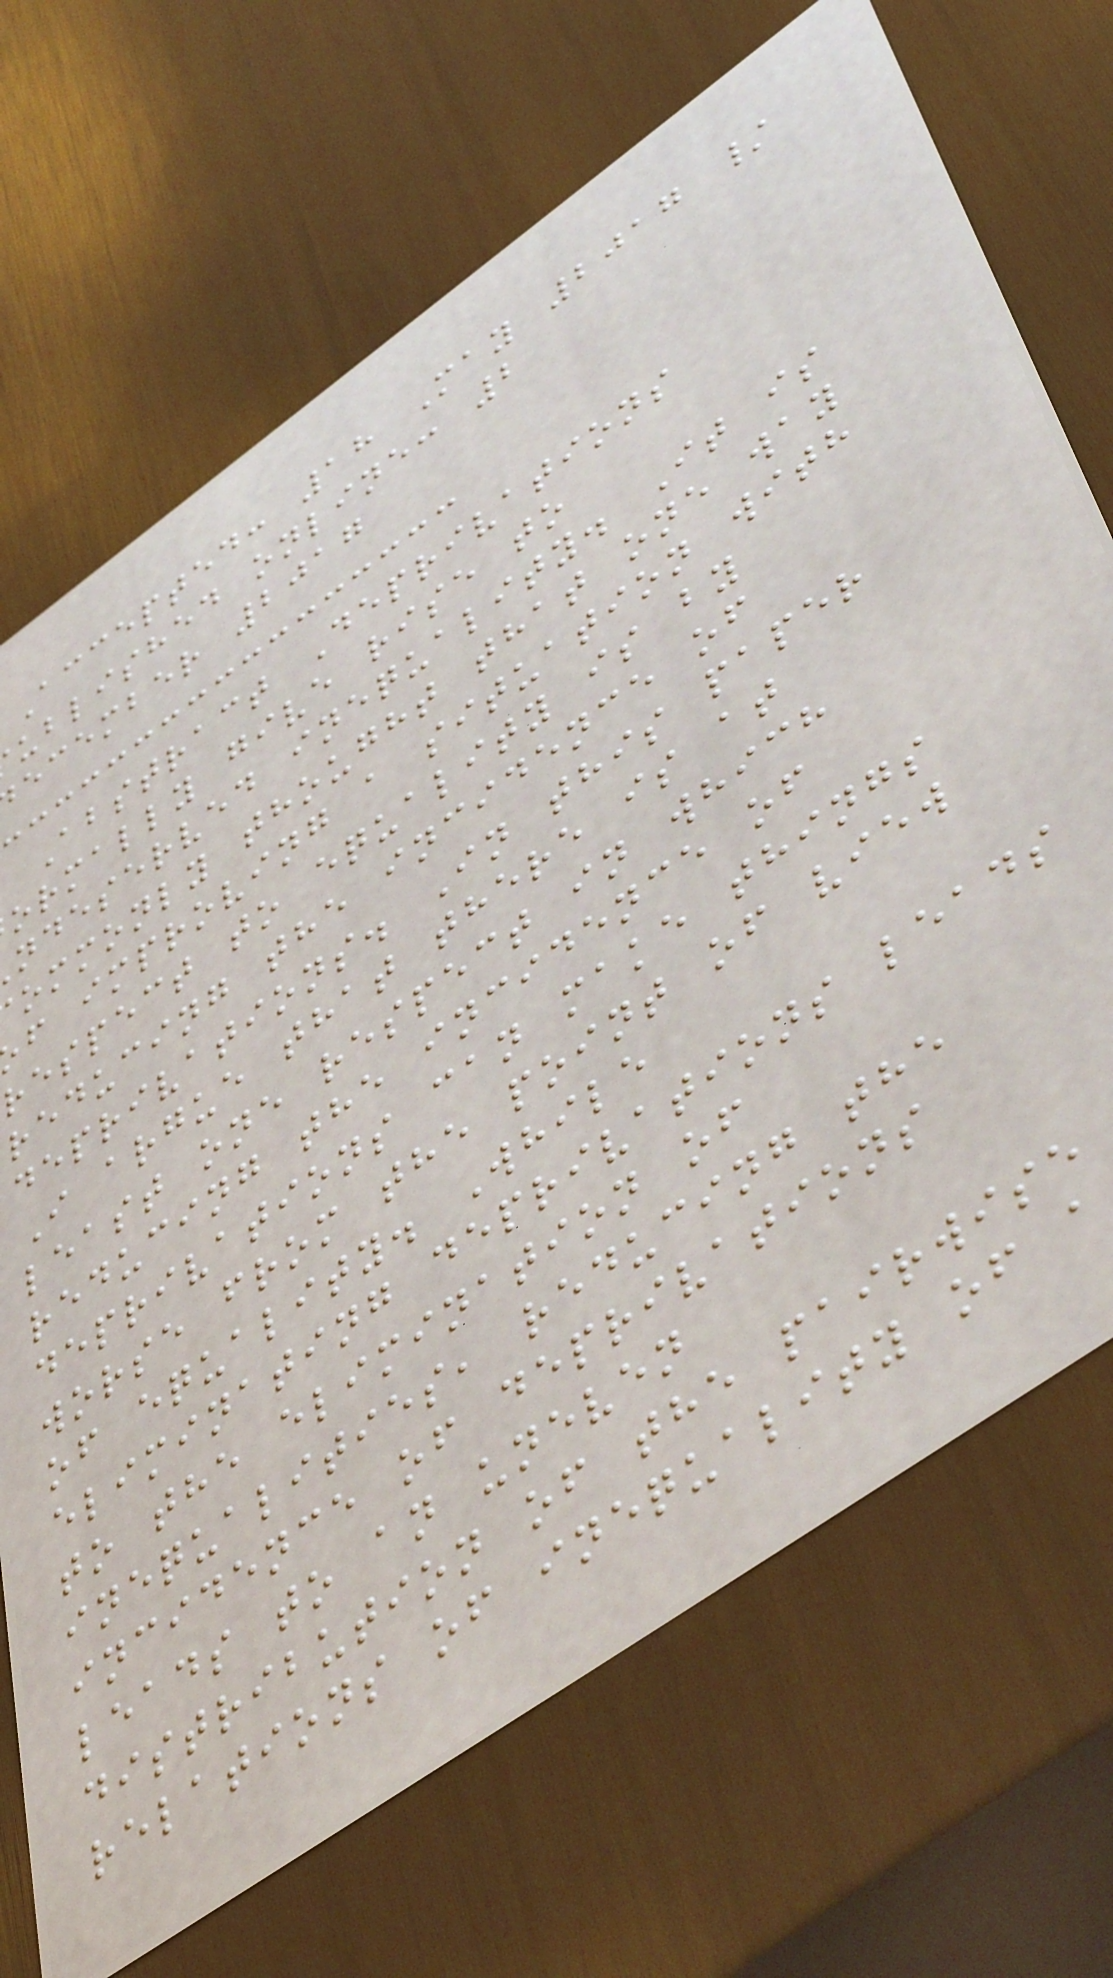Accepted: 18 May 2017 /
ublished online: 2
ecember 2017
Abstract Deprivations
ormally give rise to
ndeserved inequality. It is
ommonly thought that one way
f improving a situation with
respect to equality is by
reducing the incidence of
deprivations. In this paper
I argue that there is at
least one respect in which
reducing the incidence of
deprivations can make things
worse from the point of view
of equality. While
eliminating deprivations leads
to the elimination of
inequalities, reducing the
incidence of deprivations
leads to an uneven
distribution of the pairwise
relations of inequality of a
